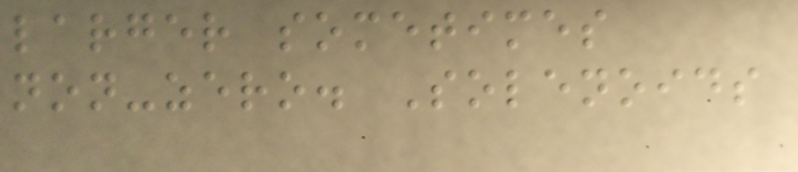larger sometimes
non-zero. Solenoids
